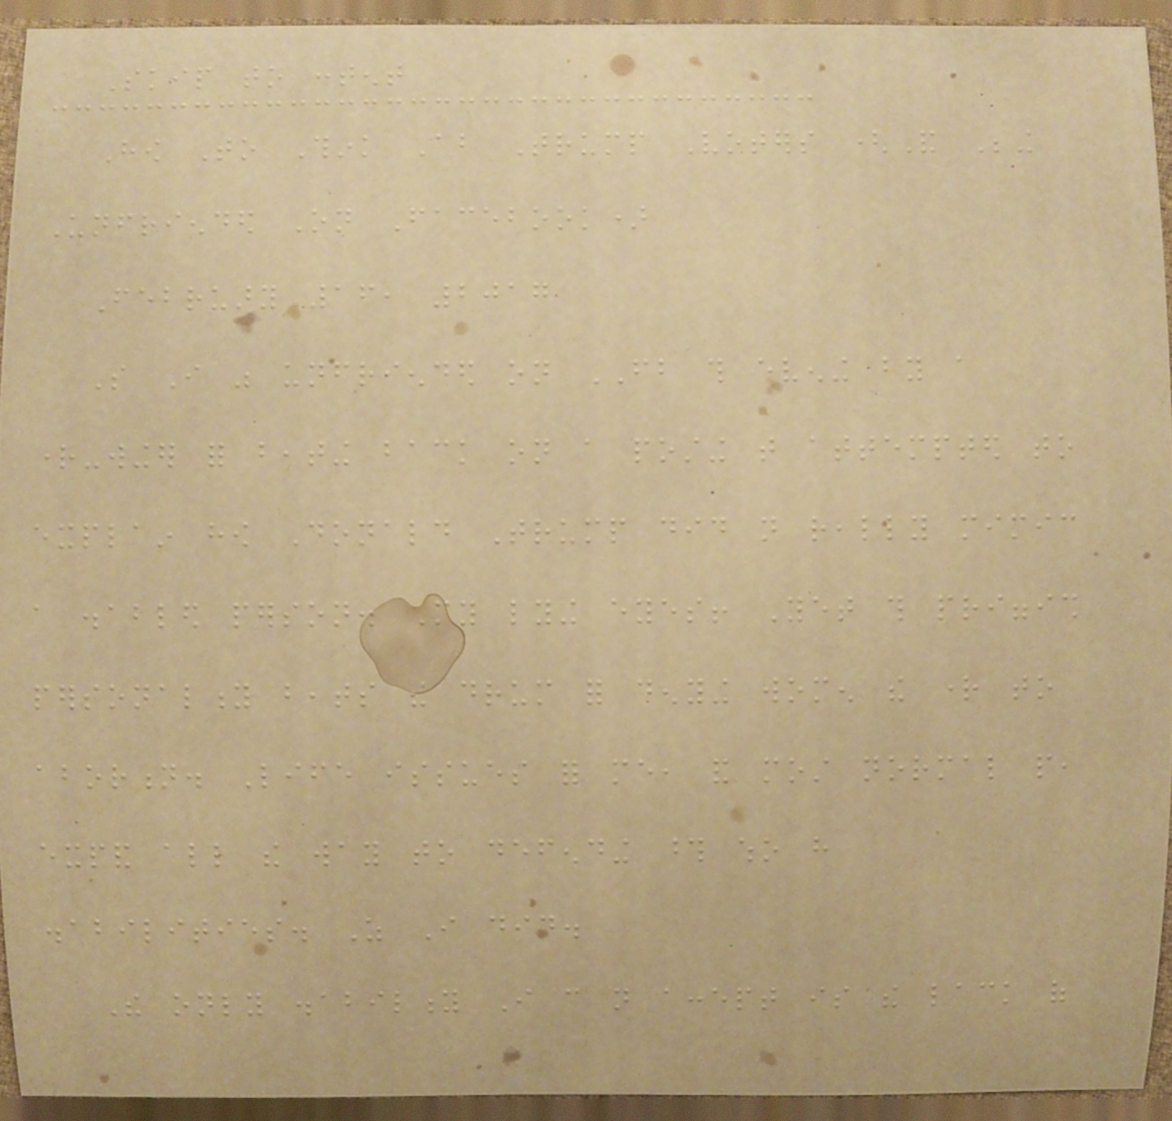Skip to content
How To Think About Trump Voters (And Being
Unfriended On Facebook)
February 16, 2017
So I was unfriended on FB this evening by a
right-winger for beating back on a posting that attempted to
explain how Donald Trump did not really mimic
a disabled person. My lying eyes! Yet this priggish
personality beats the drum for denying women the right to
abortion. Life issues for me, and most normal people,
expand all the way to defending those who have
disabilities. As I did.
The only disability I can not accept is the lack of
